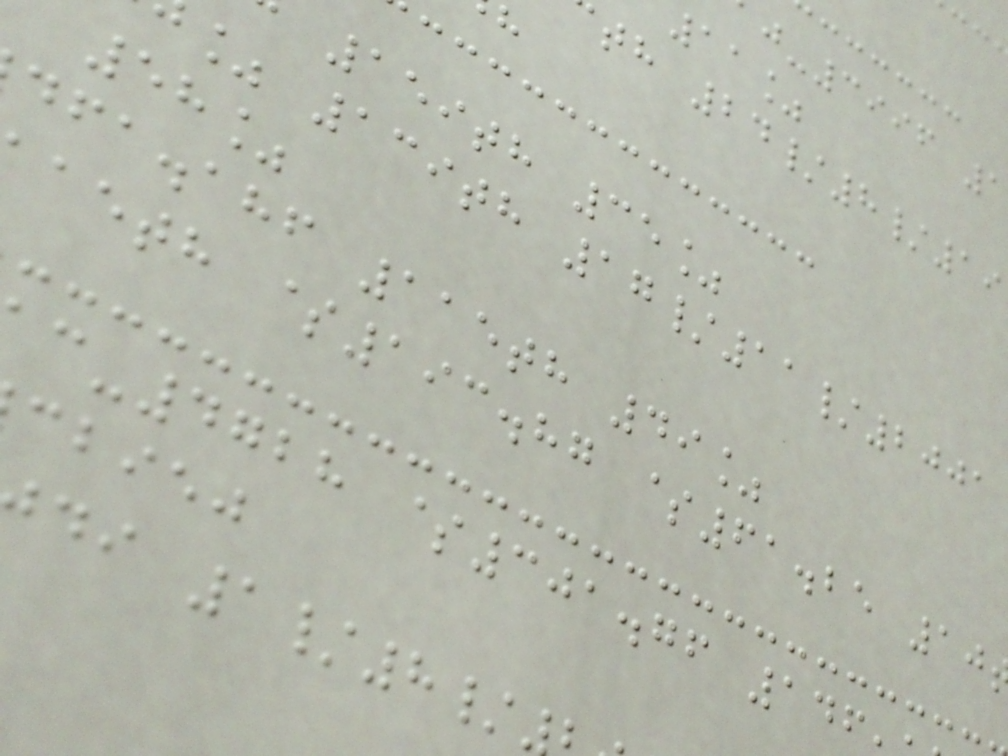-3996 1
th 24/8/19
159th 35%
% 139th 17/11/2001
58%
dfa.ahf 115th 49%
aeth $193.87 $61.25 10
-4728 $301.76 146
cbiej
di 1/8/
